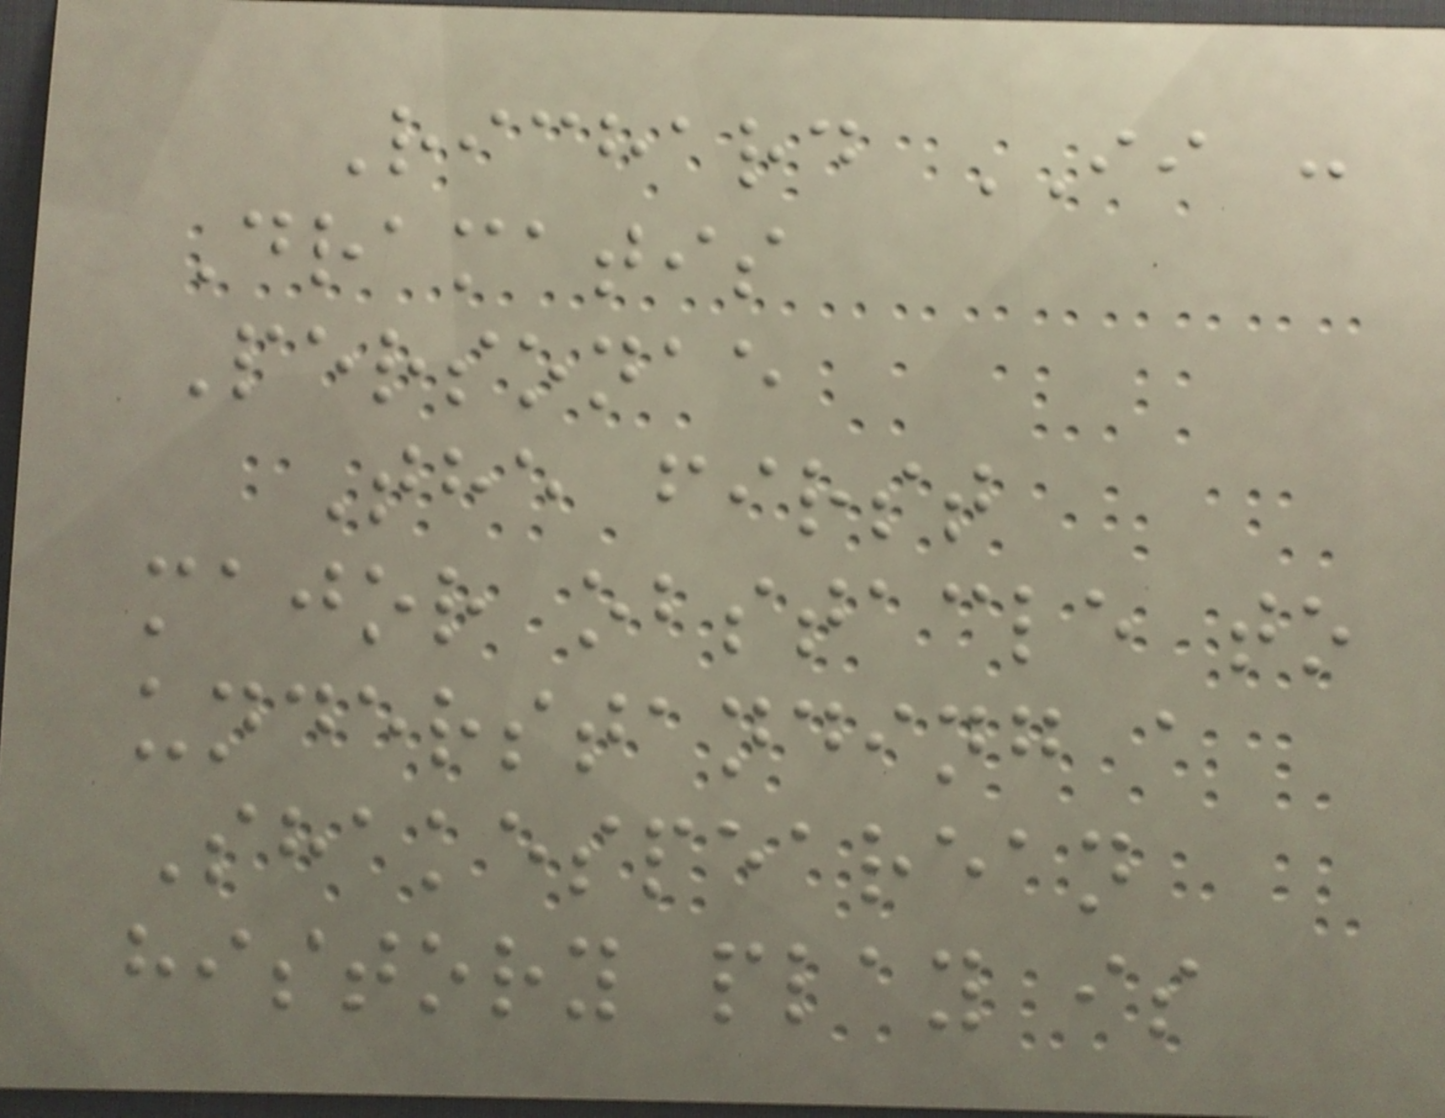Richard II :
Dramatis
Personae
The first
major obstacle to
understanding a
Shakespearean
history play is
